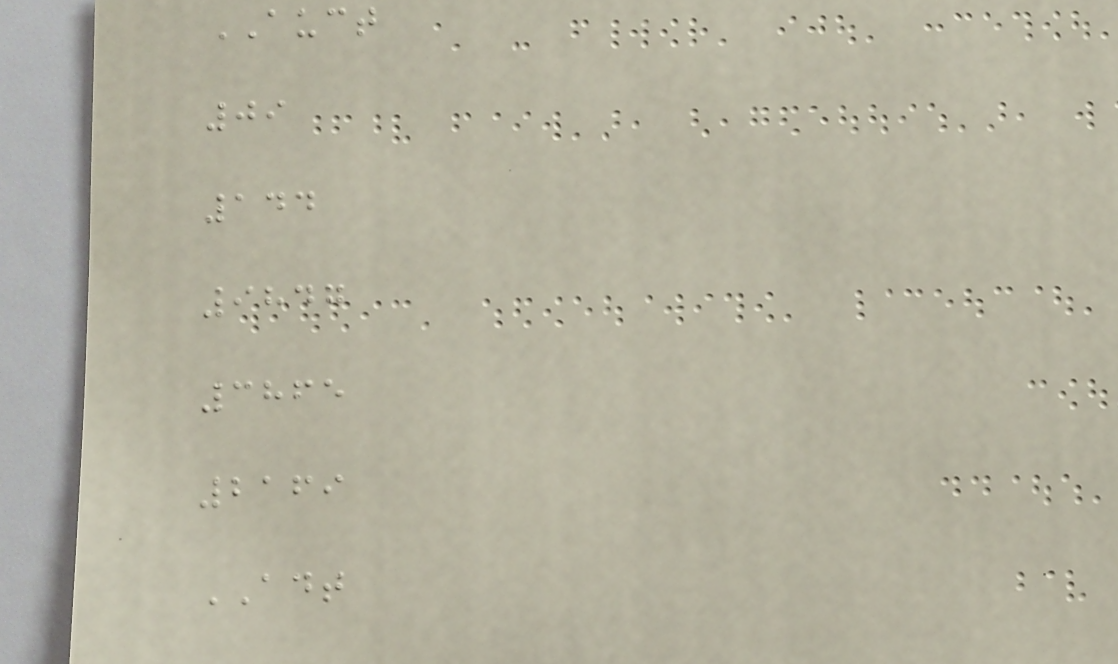AUCT
09
144
9847
3865
2169
ADT
